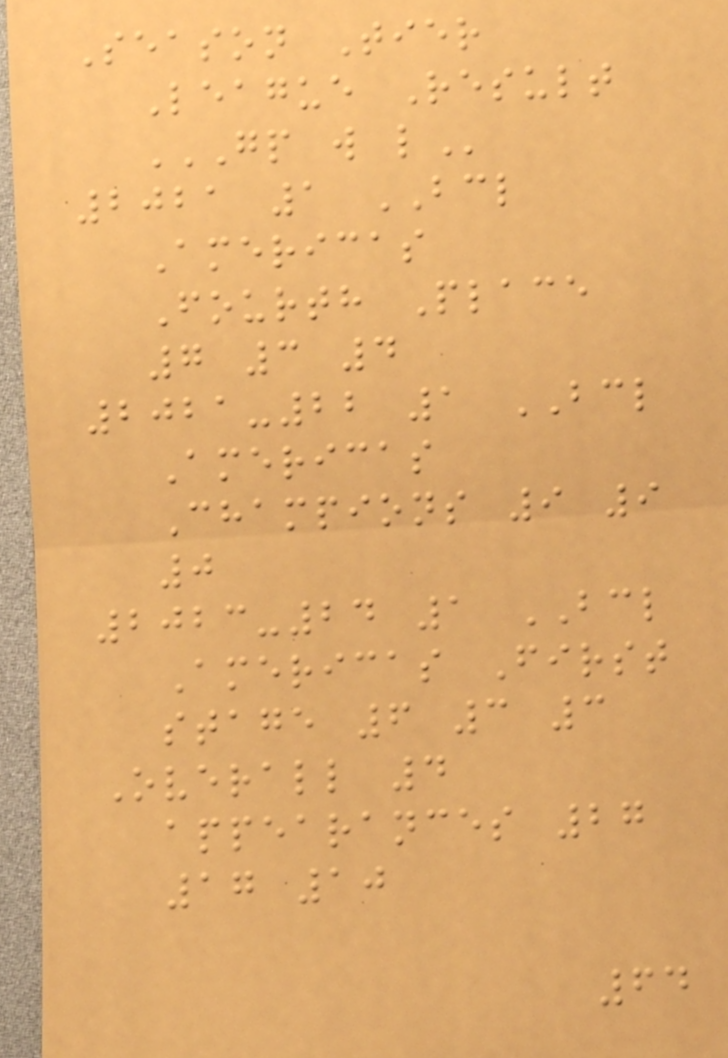Season Tier
League Result
GP W L
2021 1 BCL
Americas
Fourth Place
7 3 4
2021-22 1 BCL
Americas
Champions 9 9
0
2023-24 1 BCL
Americas First
stage 6 3 3
Overall 4
appearances 27
17 10
64
